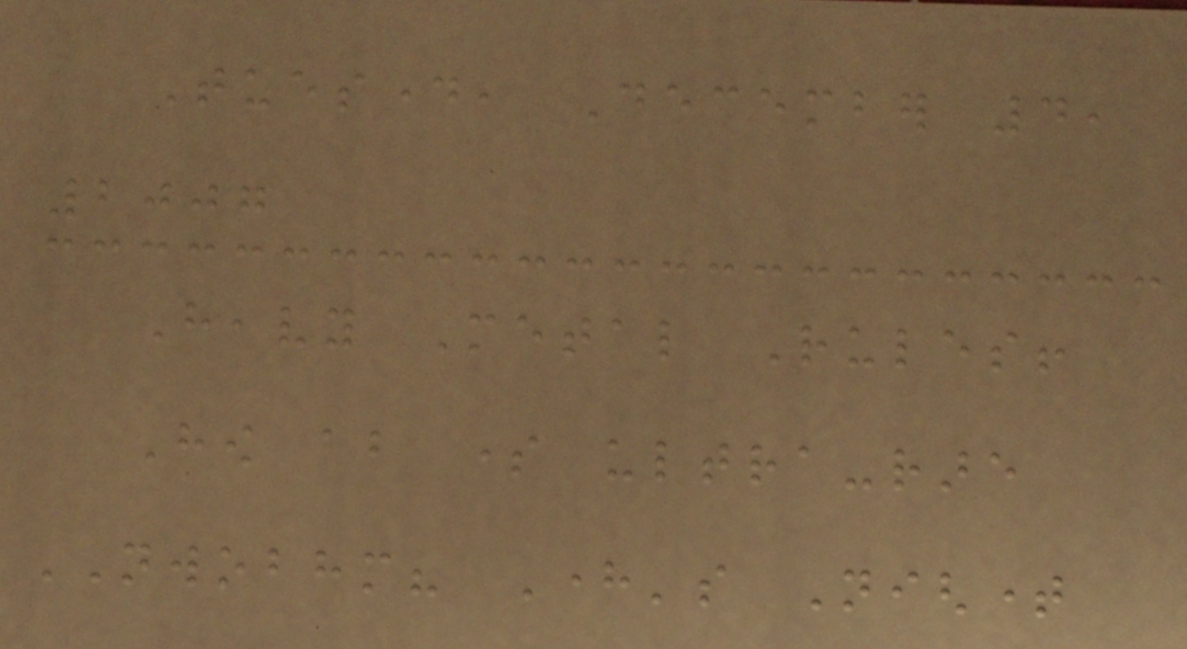Tuesday, December 4,
2007
Heavy Metal Rules!
How about some ultra-rare
NWOBHM? Here's Nightime
